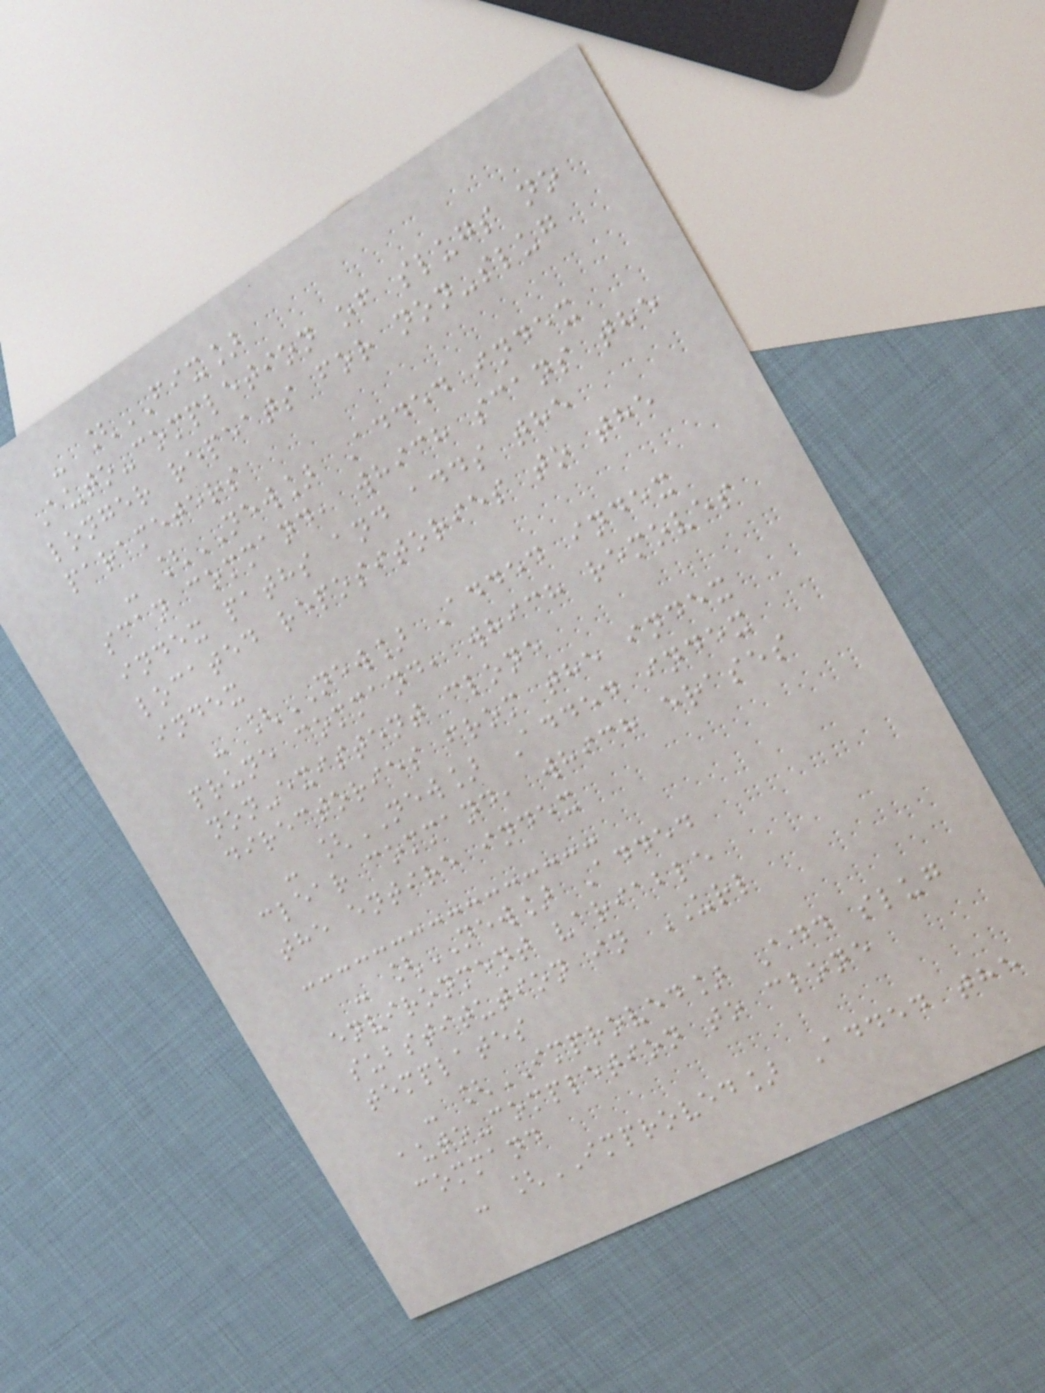- [FIX]
Auto-completion of slugs no
longer repeats for non-slug
parameters
- [NEW] Added index
scan command, which scans the
index paths and adds the
located repositories to the
index
- [NEW] Added index
prune command, which removes
non-existent clone
directories from the index
- [NEW] Added index
clear command, which erases
the entire index
- [NEW] Added
environment variable
substitution in URL
templates
- [IMPROVED] Add slug
auto-completion to clone
command
- [IMPROVED] Added the
